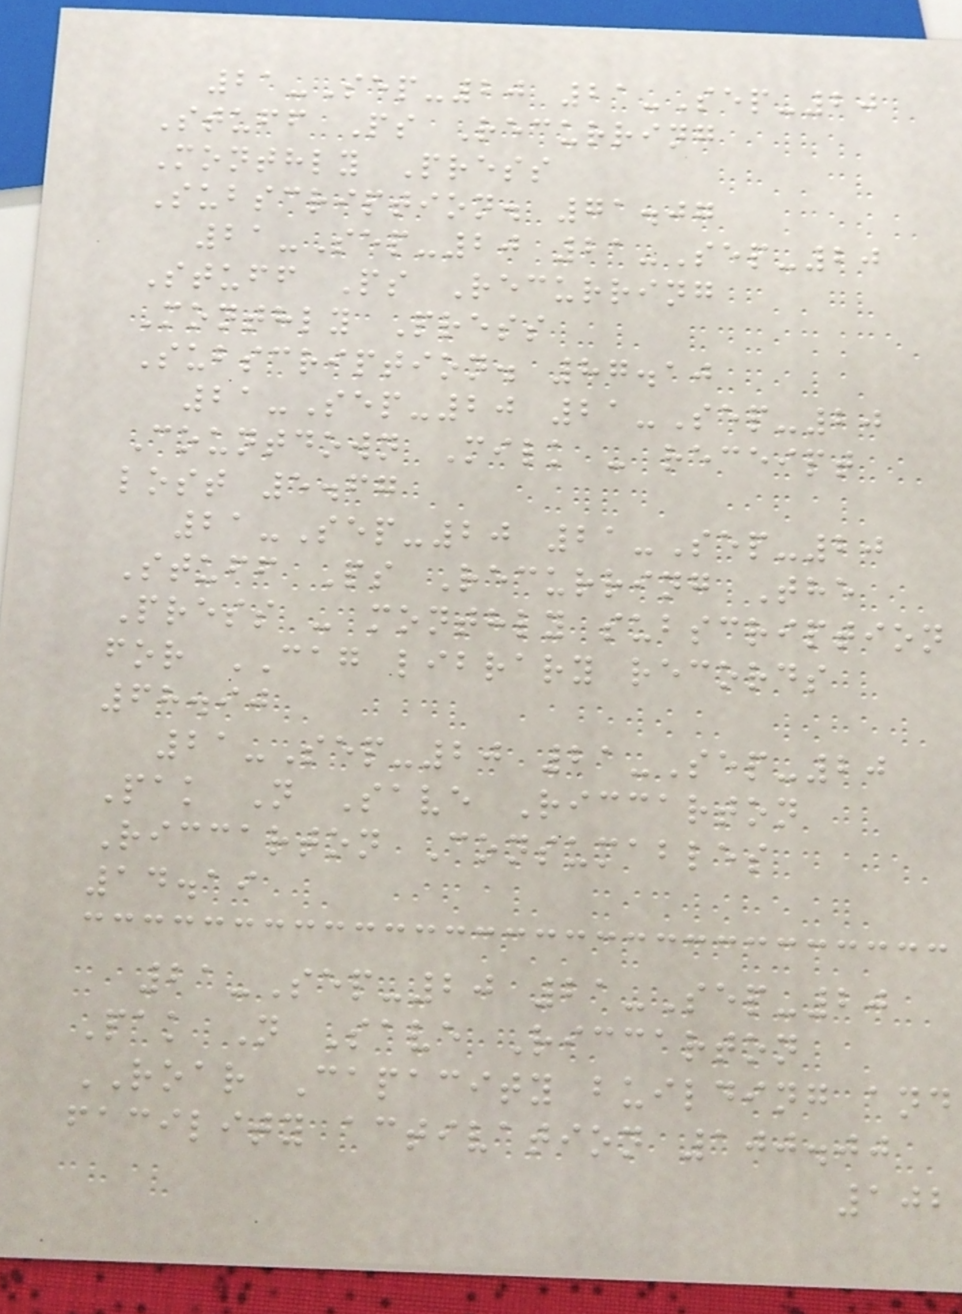21-Sep-20 21-Sep-20
Stuff Ps Recurring
Monthly Press
Subscription. 71.07
21-Sep-20 21-Sep-20
Stuff Ps Recurring
Monthly Press
Subscription. 87.10
21-Sep-20 21-Sep-20
Countdown Milk - receipt
lost 5.67
21-Sep-20 21-Sep-20
Stuff Ps Recurring The
Press - monthly subscription
for CAG library records
68.90
21-Sep-20 21-Sep-20
Pak N Save Riccarton
Riccarton Consumables
14.19
21-Sep-20 21-Sep-20
Pak N Save Riccarton
ROAR Capacity building and
facility activation 100.00
102
